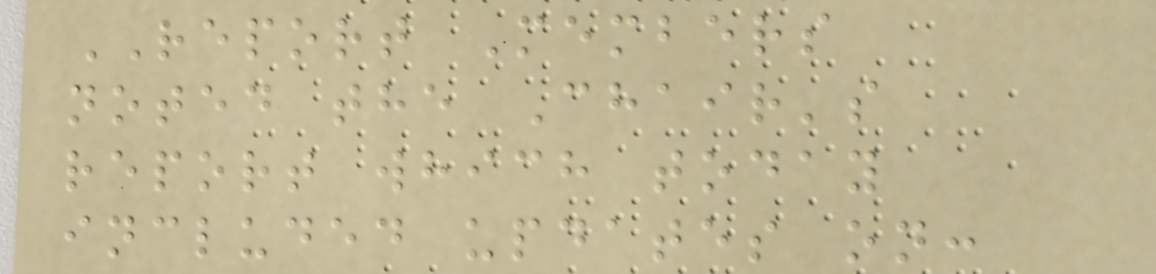REPORT Members
noted the Chair's
report which today
included updates on:
